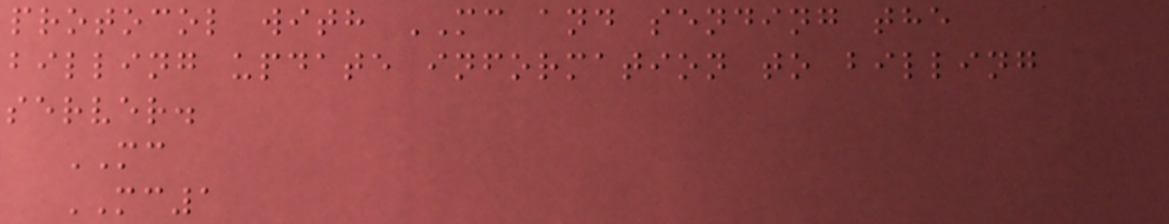protocol with MC and sending the
billing update information to billing
server.
MC
MC1
